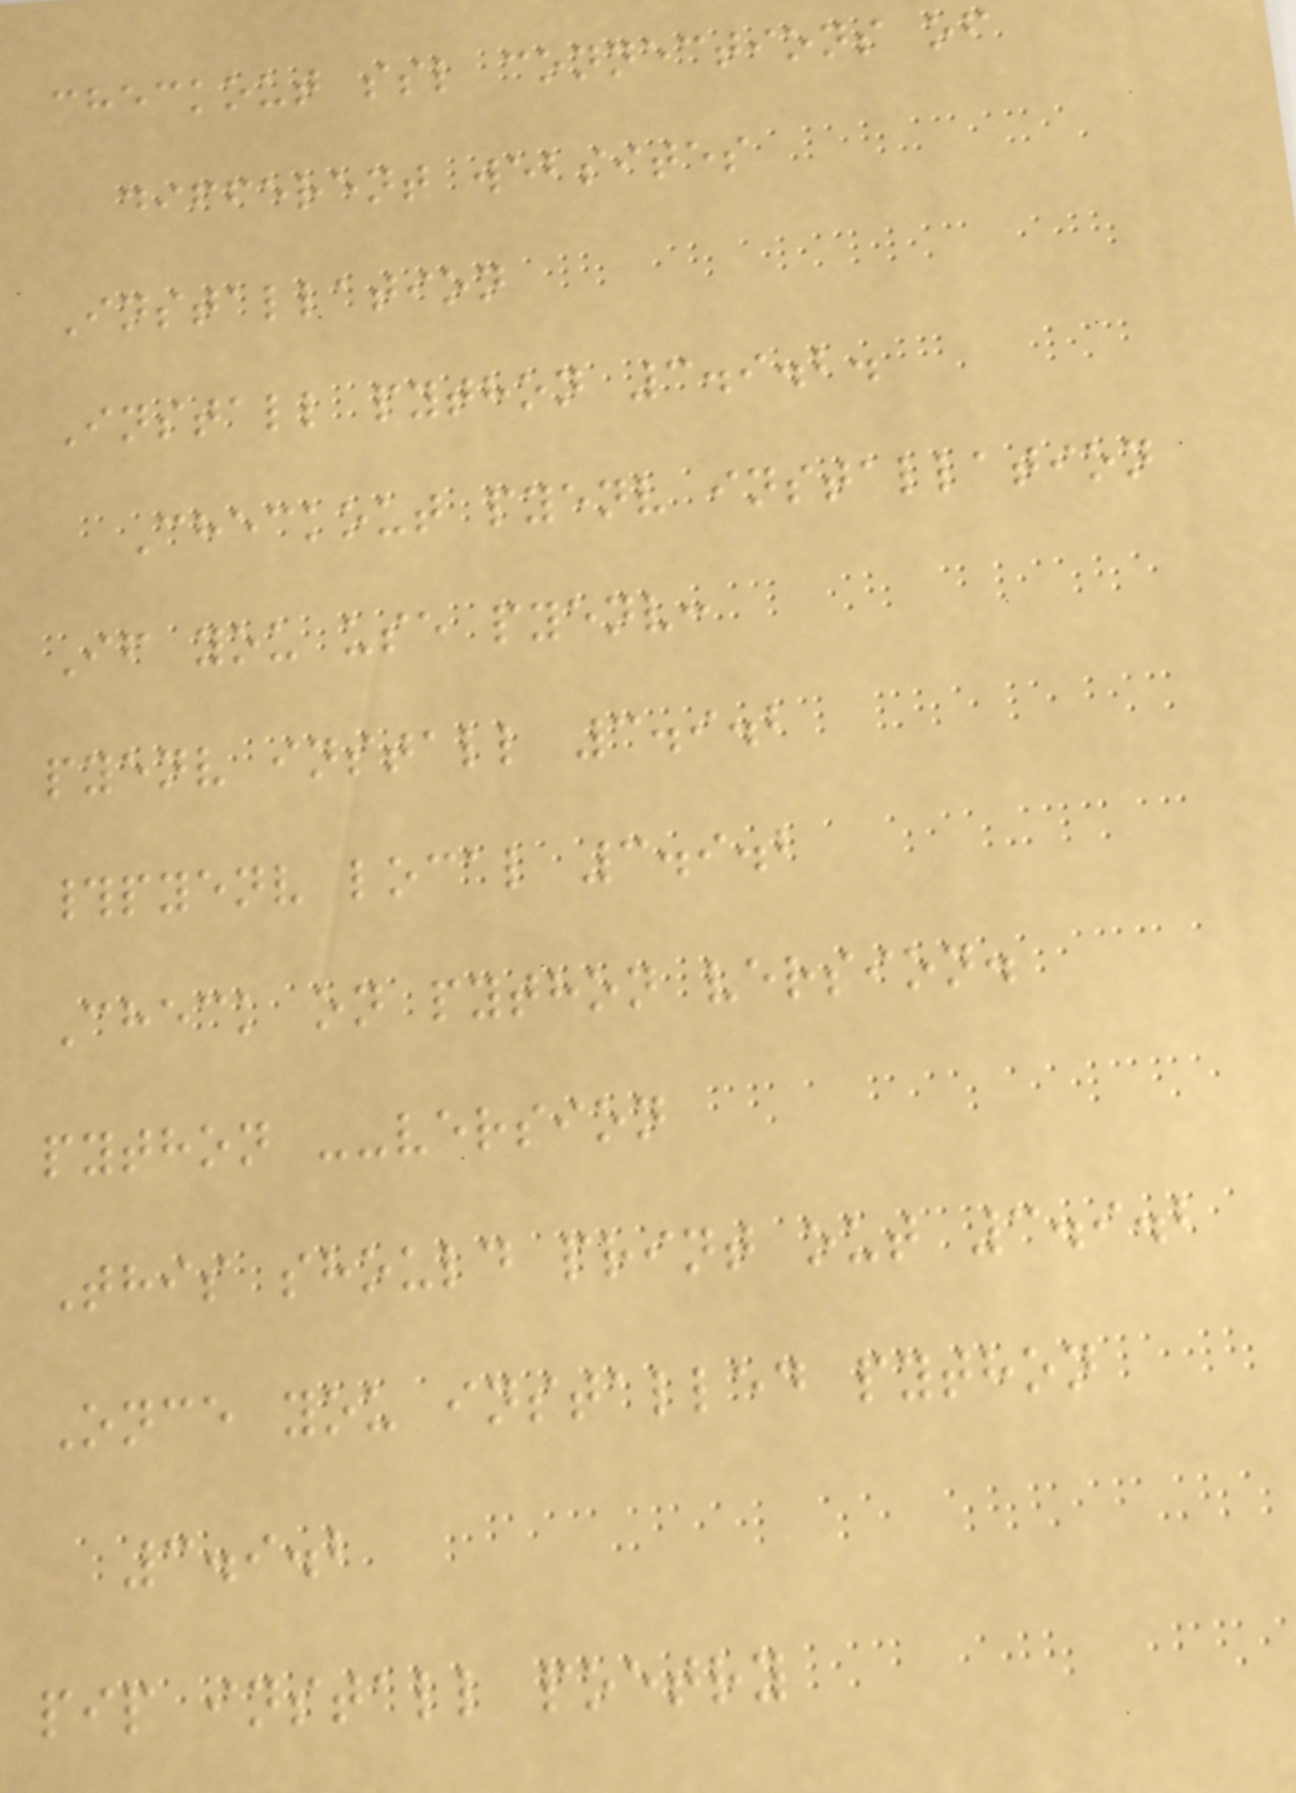checkout ssl connections of
different websites
Installation
Install python 3.9.2.
Checkout pyenv installation
If you use pyenv:
pyenv install 3.9.2
#pyenv local 3.9.2
Check on python version.
python --version
This should print out 3.9.2
Once you installed python
3.9.2
pip install poetry
